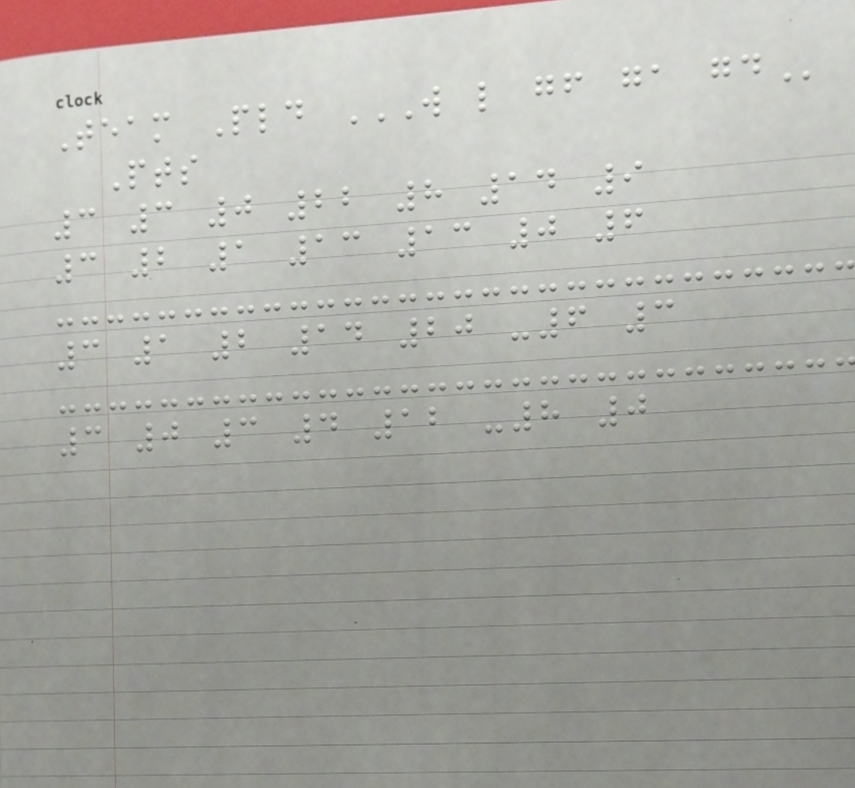Team Pld W L GF GA GD
Pts
3 3 0 22 8 14 9
3 2 1 13 13 0 6
3 1 2 14 20 -6 3
3 0 3 4 12 -8 0
